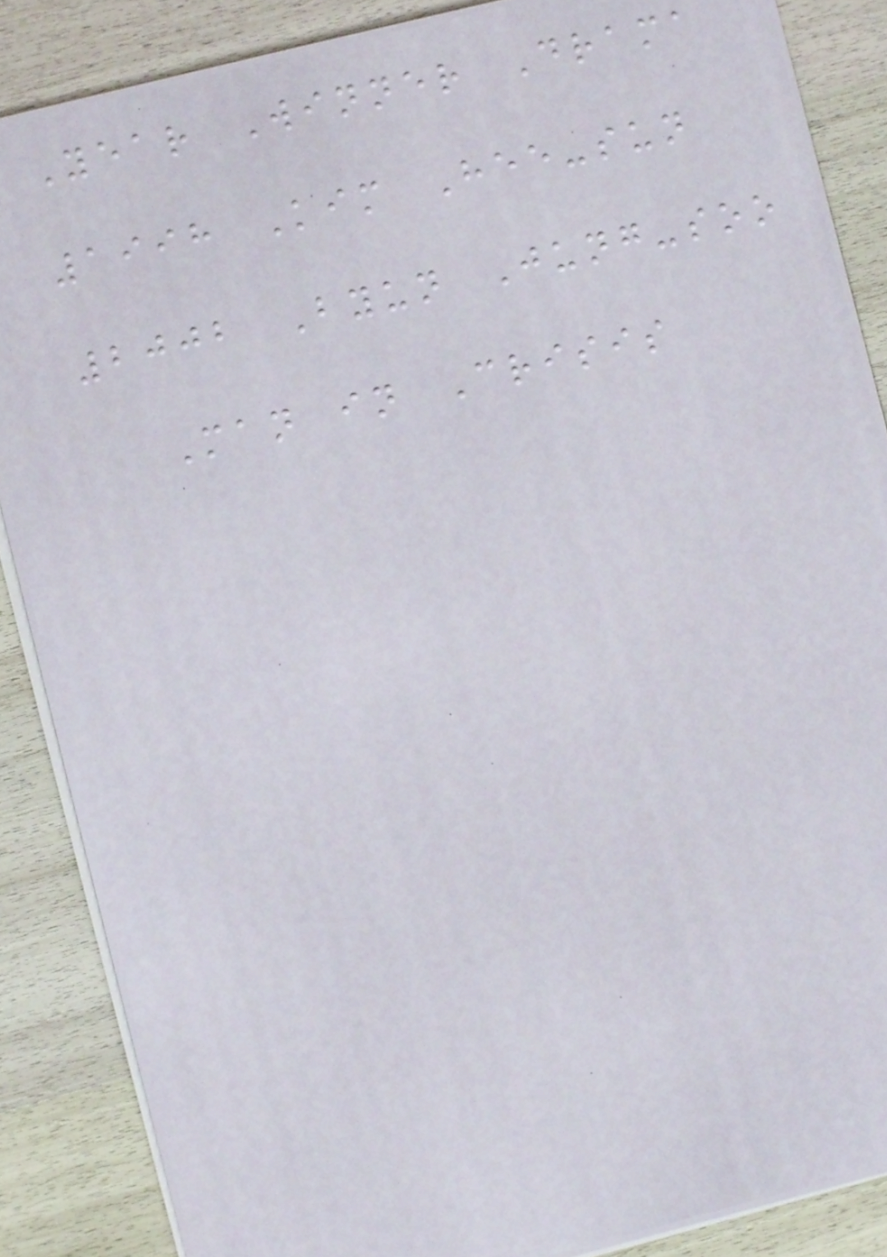Year Winner Drama
1998 Kim Hee-sun
2002 Byun Jung-soo
Man in Crisis
